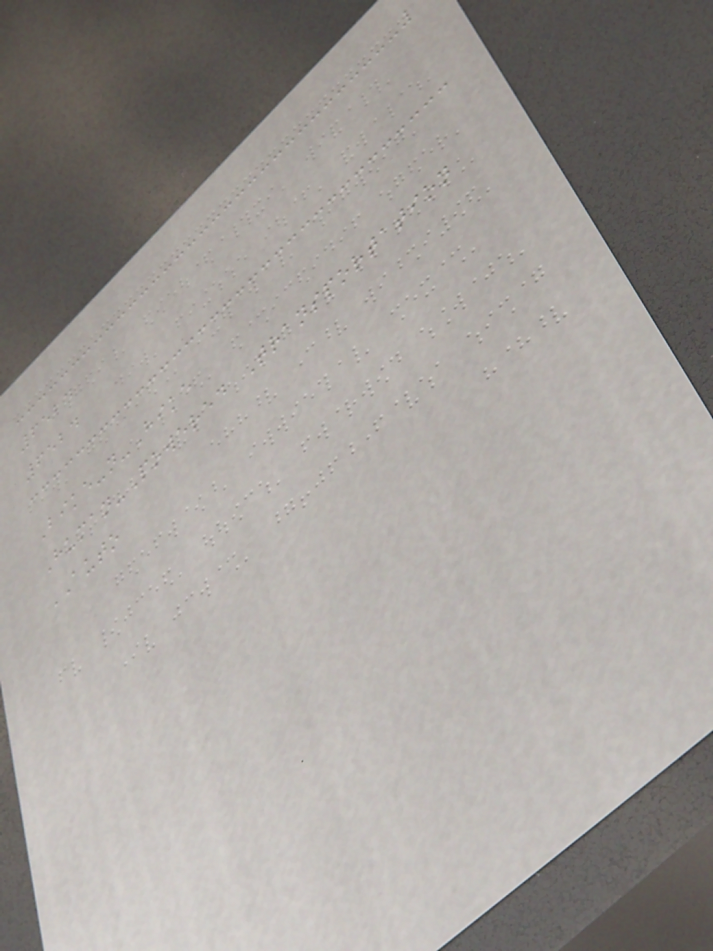6524
6524
Bike-n-Hike
Human-Powered Transportation
AUTO
